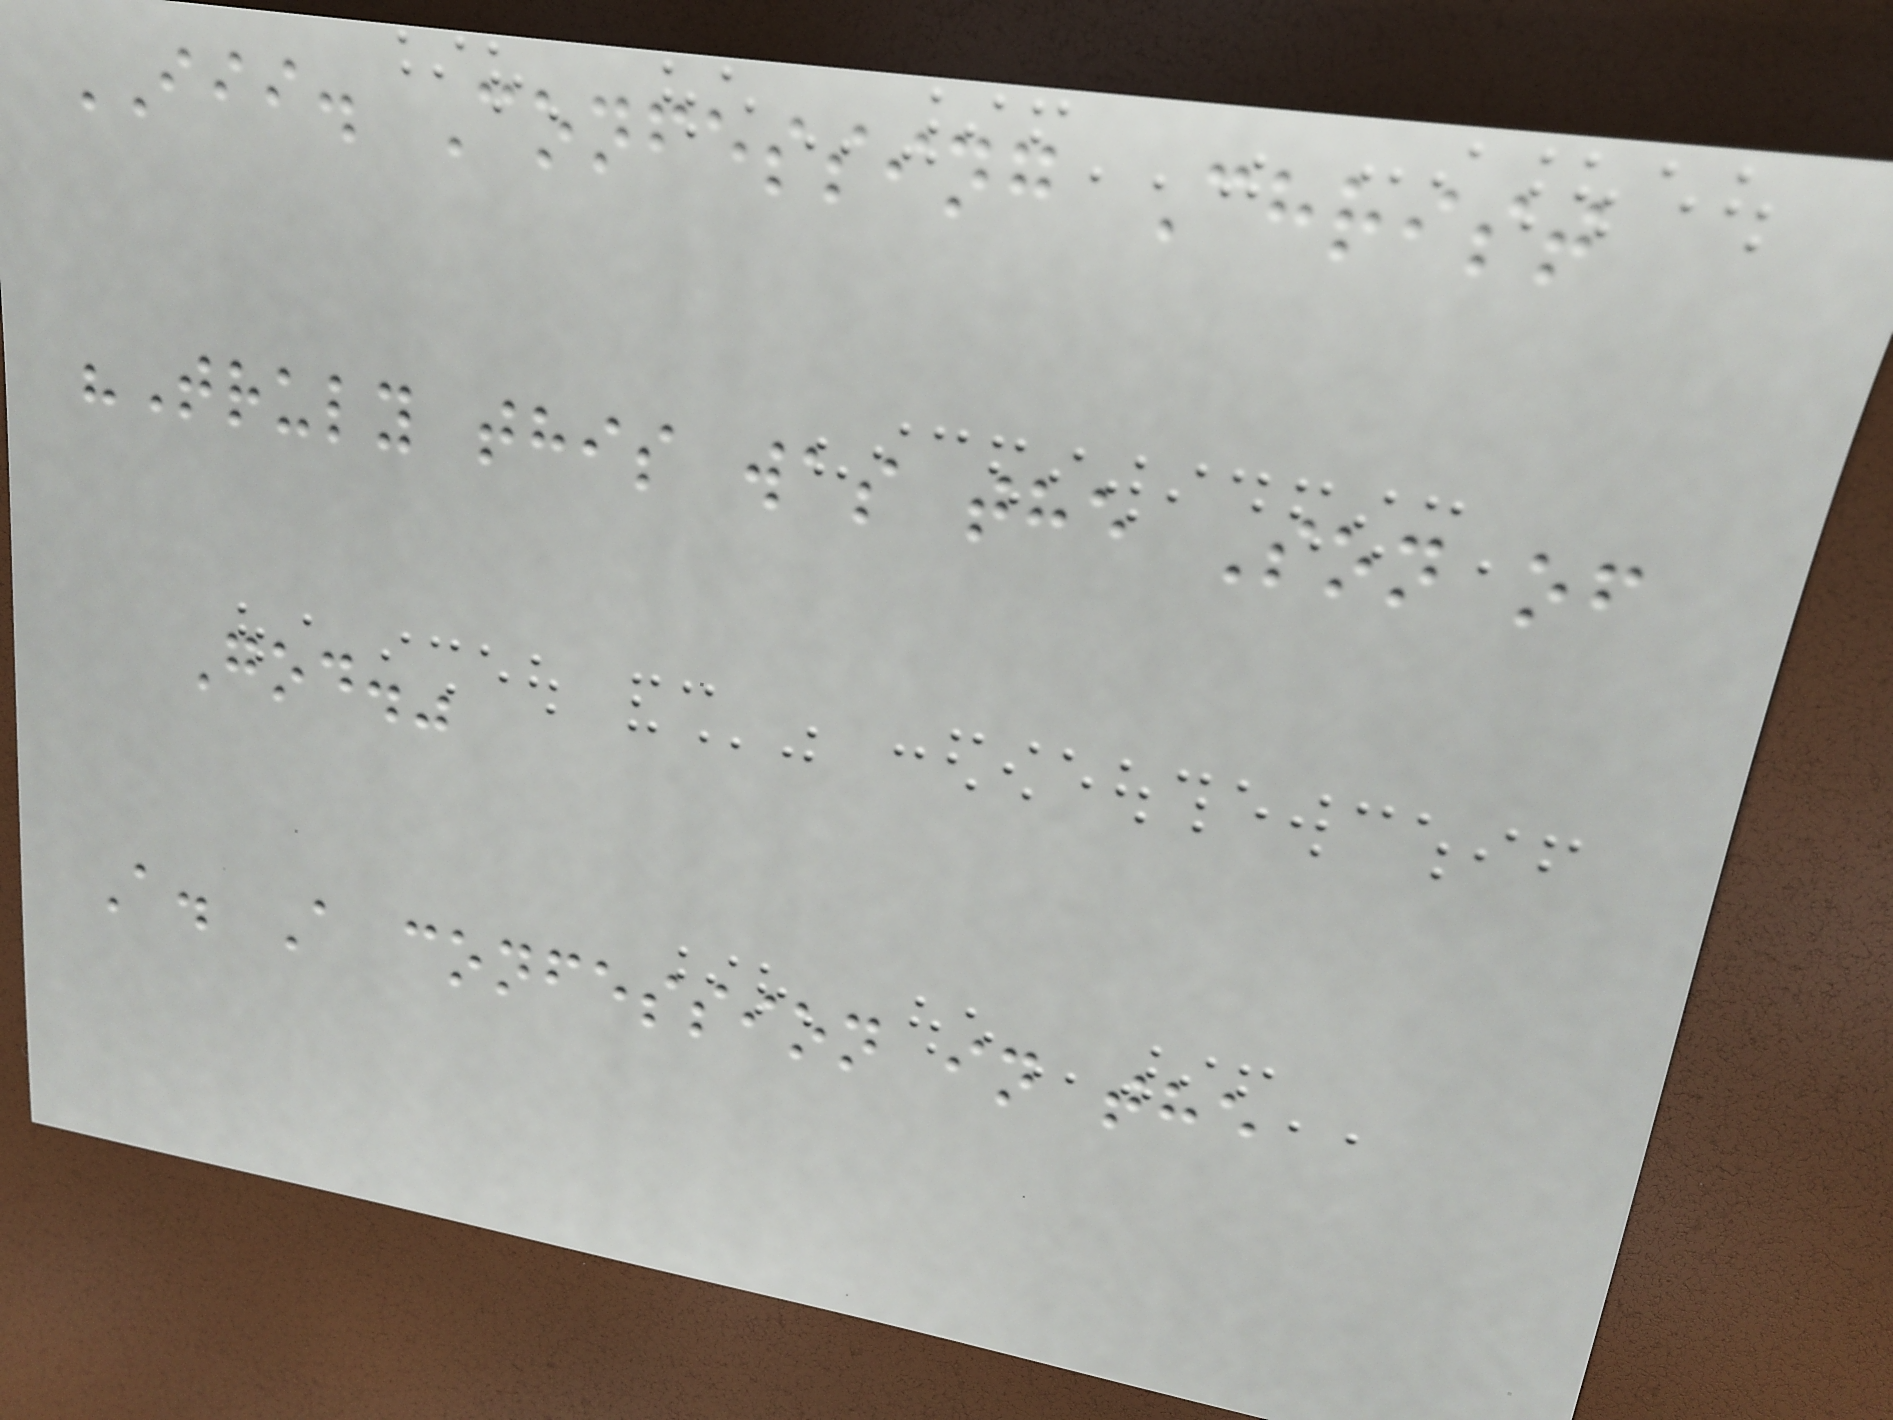III. Confessing Christ
"Truly this was the Son of
God."
A. A confession in the
